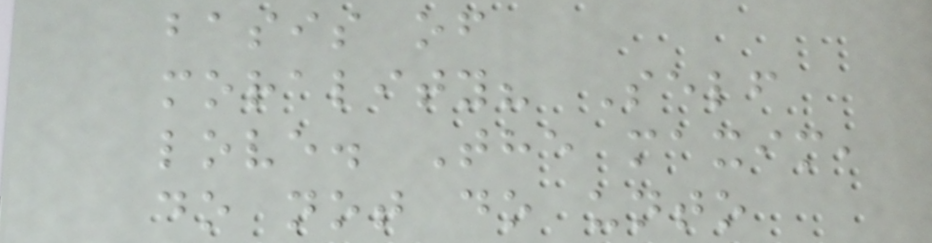basis of
morality? Self
love. The maxim,
do not do unto
